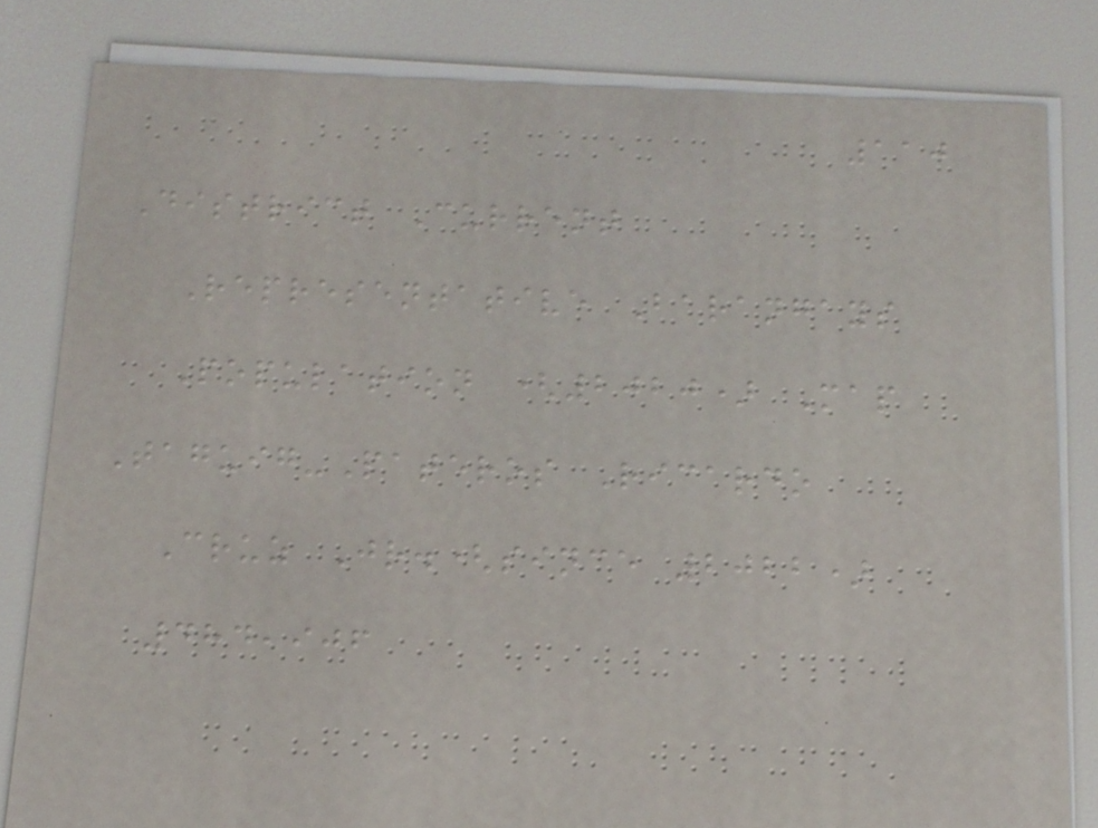110
District Current
Representative Barangays
Population (2020) Map
Taguig-Pateros Ricardo
Cruz Jr.(since 2022)
484,906
